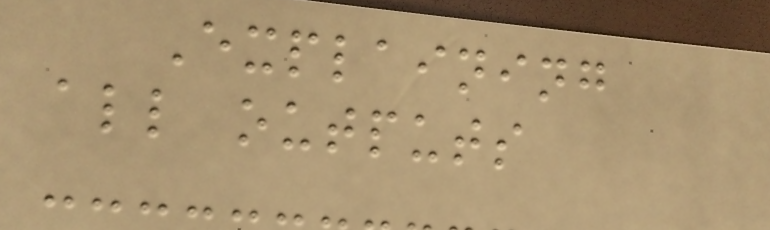Explaining
all outputs
